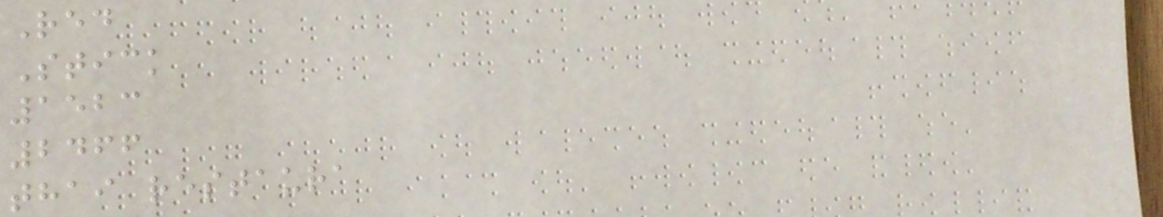Red
Stick
1523
2466
thai restaura
